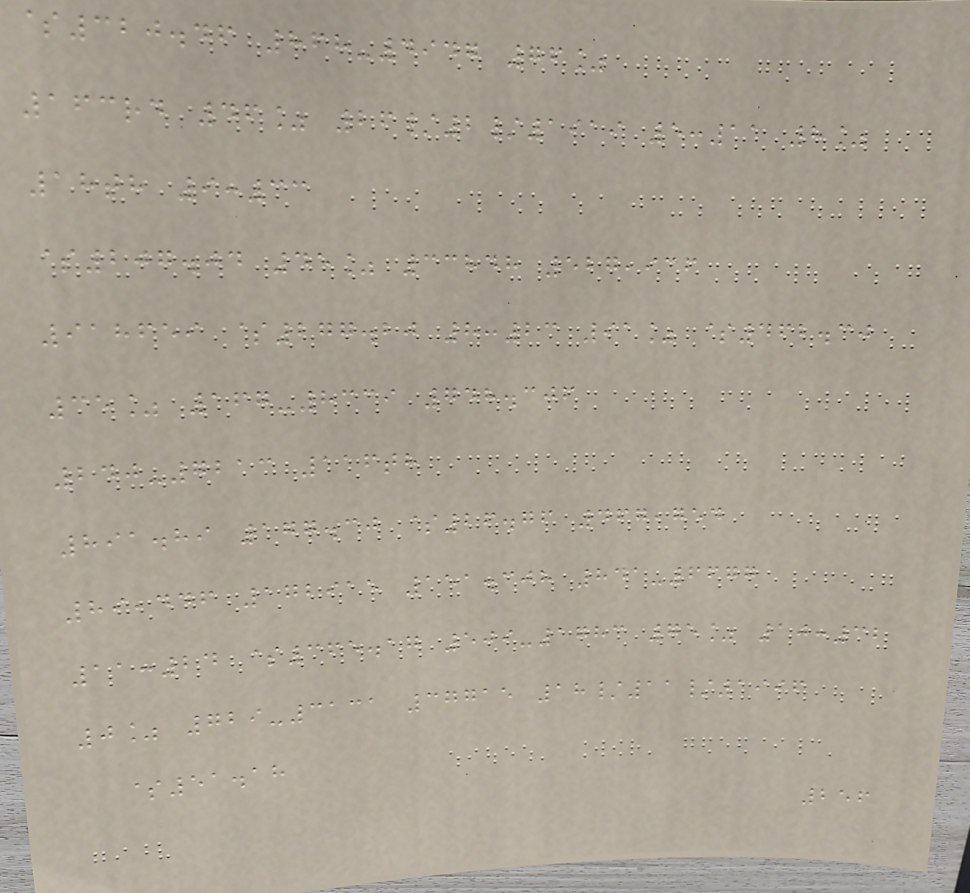$320.46 868-4947 76%
163rd 46% 26/2/1919 5:11 8%
18th 9:33
$207.04 45% 33848 527,936
918659 $277.20 8:23 91% $462.30
35% 167-8339 748.306
240-7213 116th
891.89 177.30 $26.76 467,754
89,446 172915 151.308 841-6677
11:24 $365.17 509-1783 75% 10:32
0% 729-3131 37715 18/11/1996
$51.18
256
